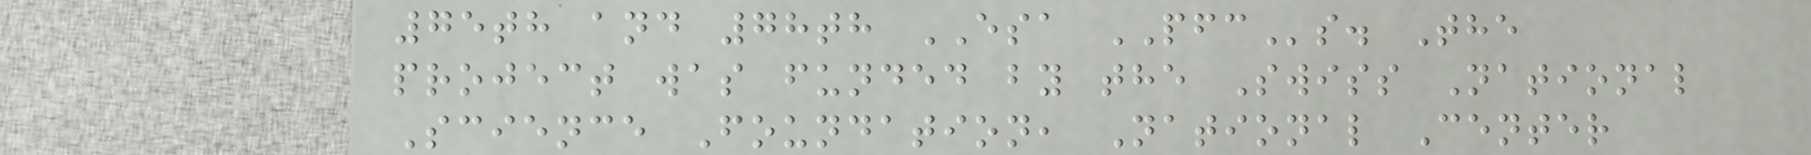75th and 78th ESA PFCs. The
project was funded by the Swiss National
Science Foundation, National Center
